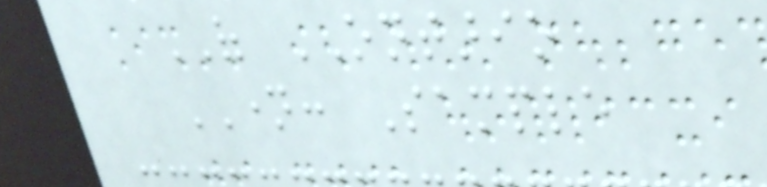OF ONTARIO
NAME: Sample
